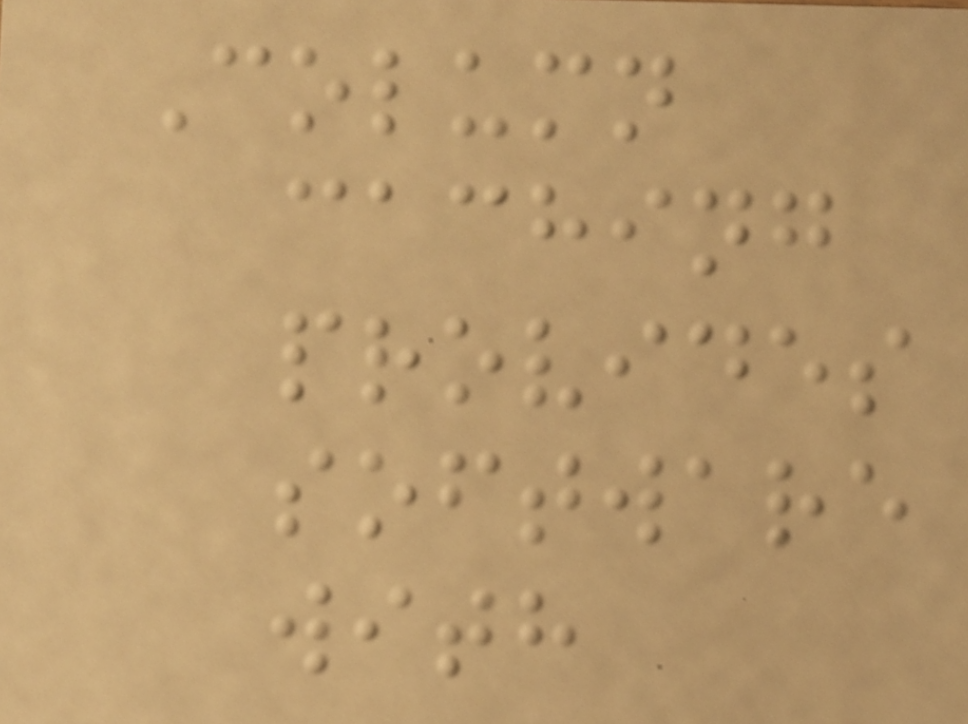Column
caching
provides
software
with
